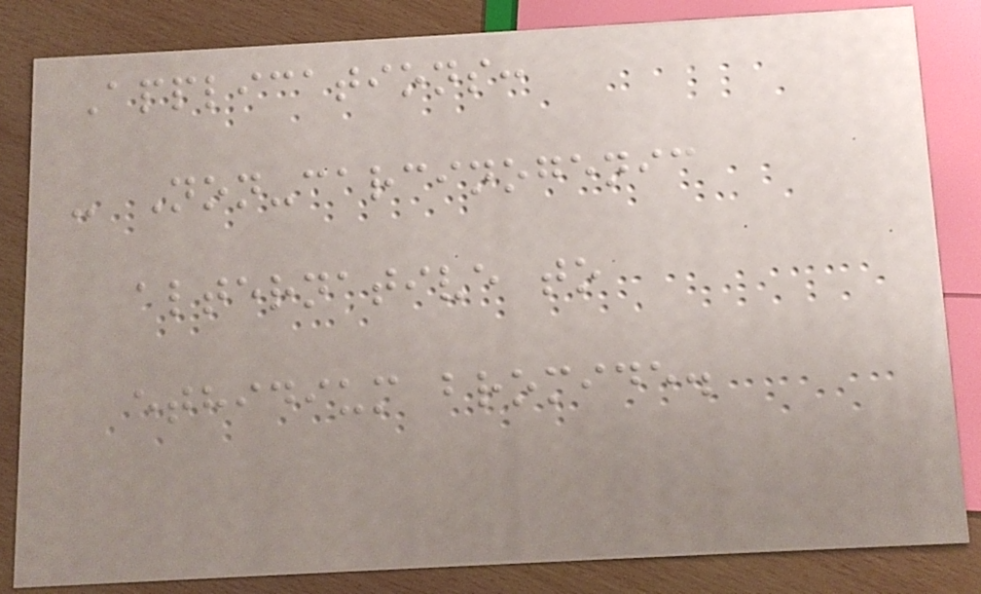Applications:
- Non-carcinogenic
alternative to
ethidium bromide.
